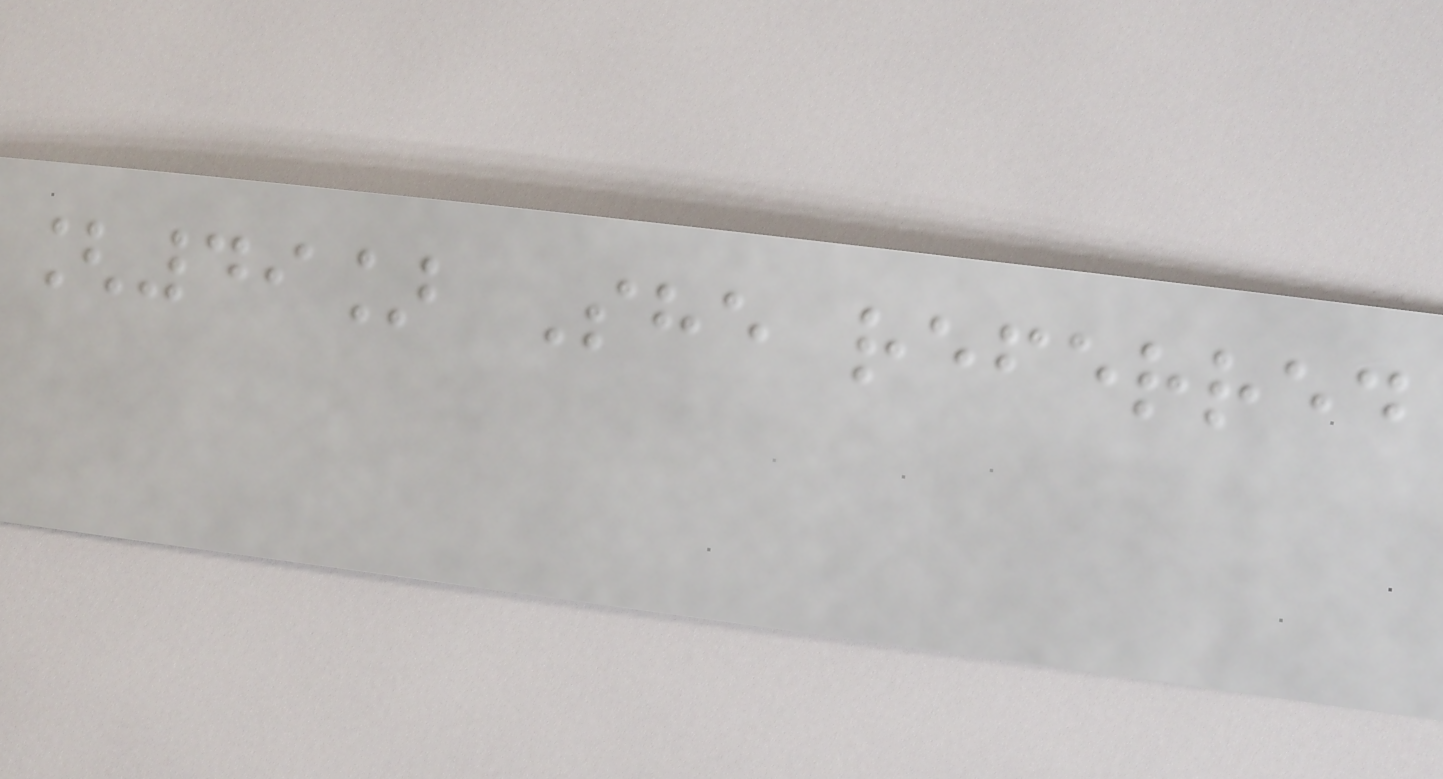[49] She referred
